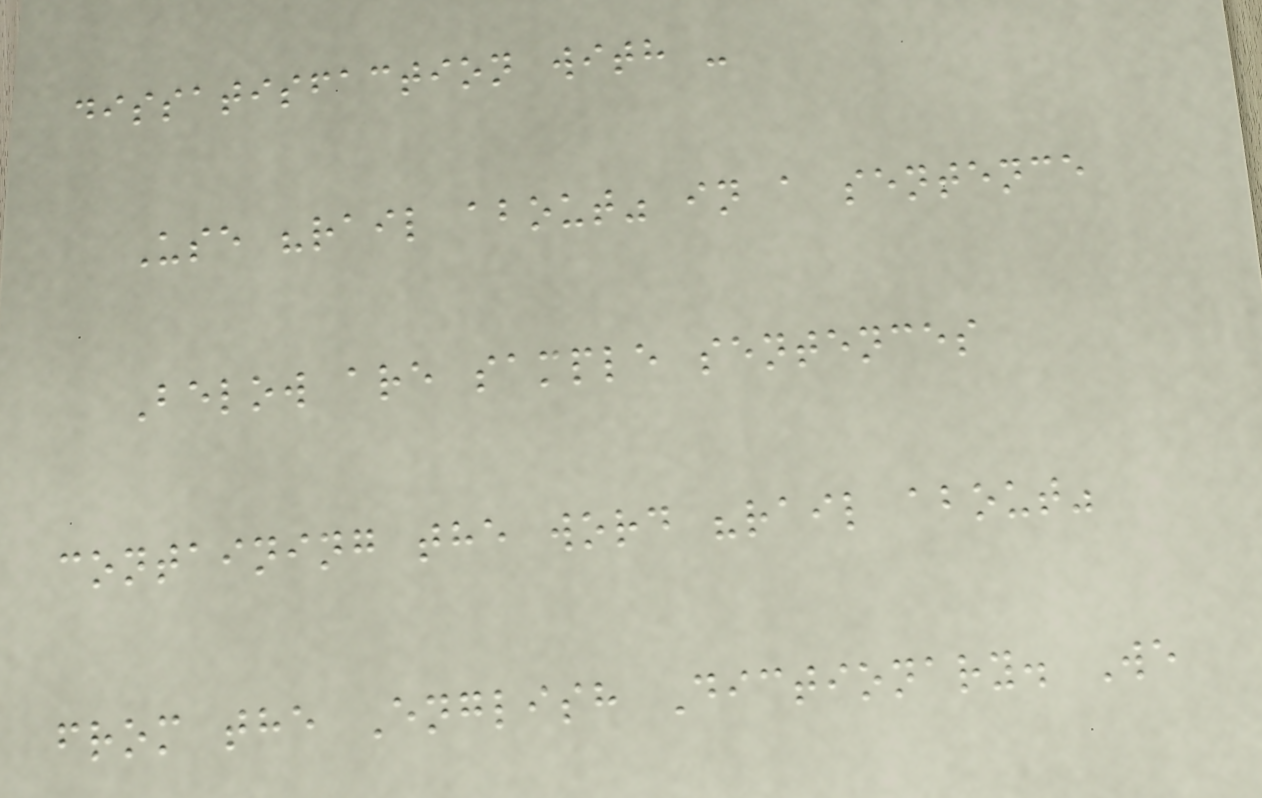dissatisfaction with -
Use "rail about" in a sentence
Below are sample sentences
containing the word "rail about"
from the English Dictionary. We
